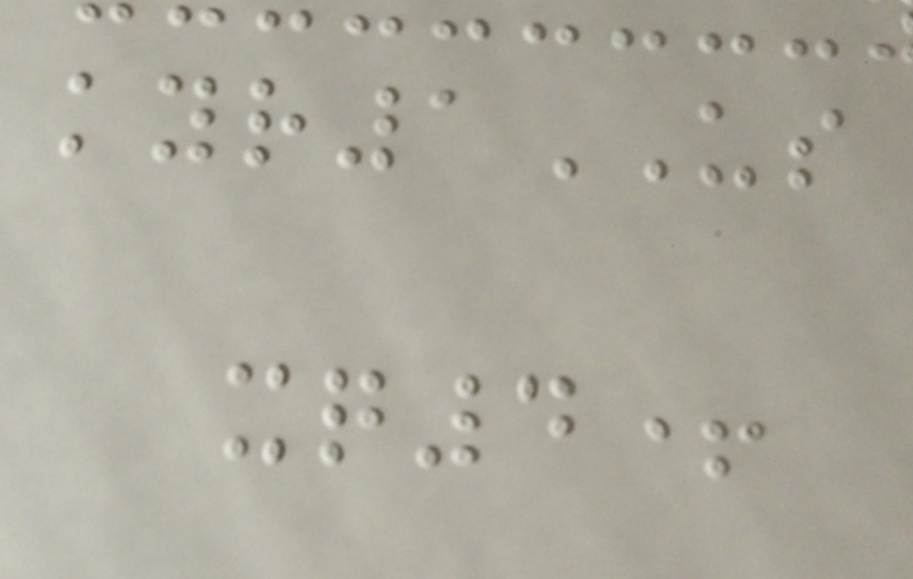kyr1US
xq4+
